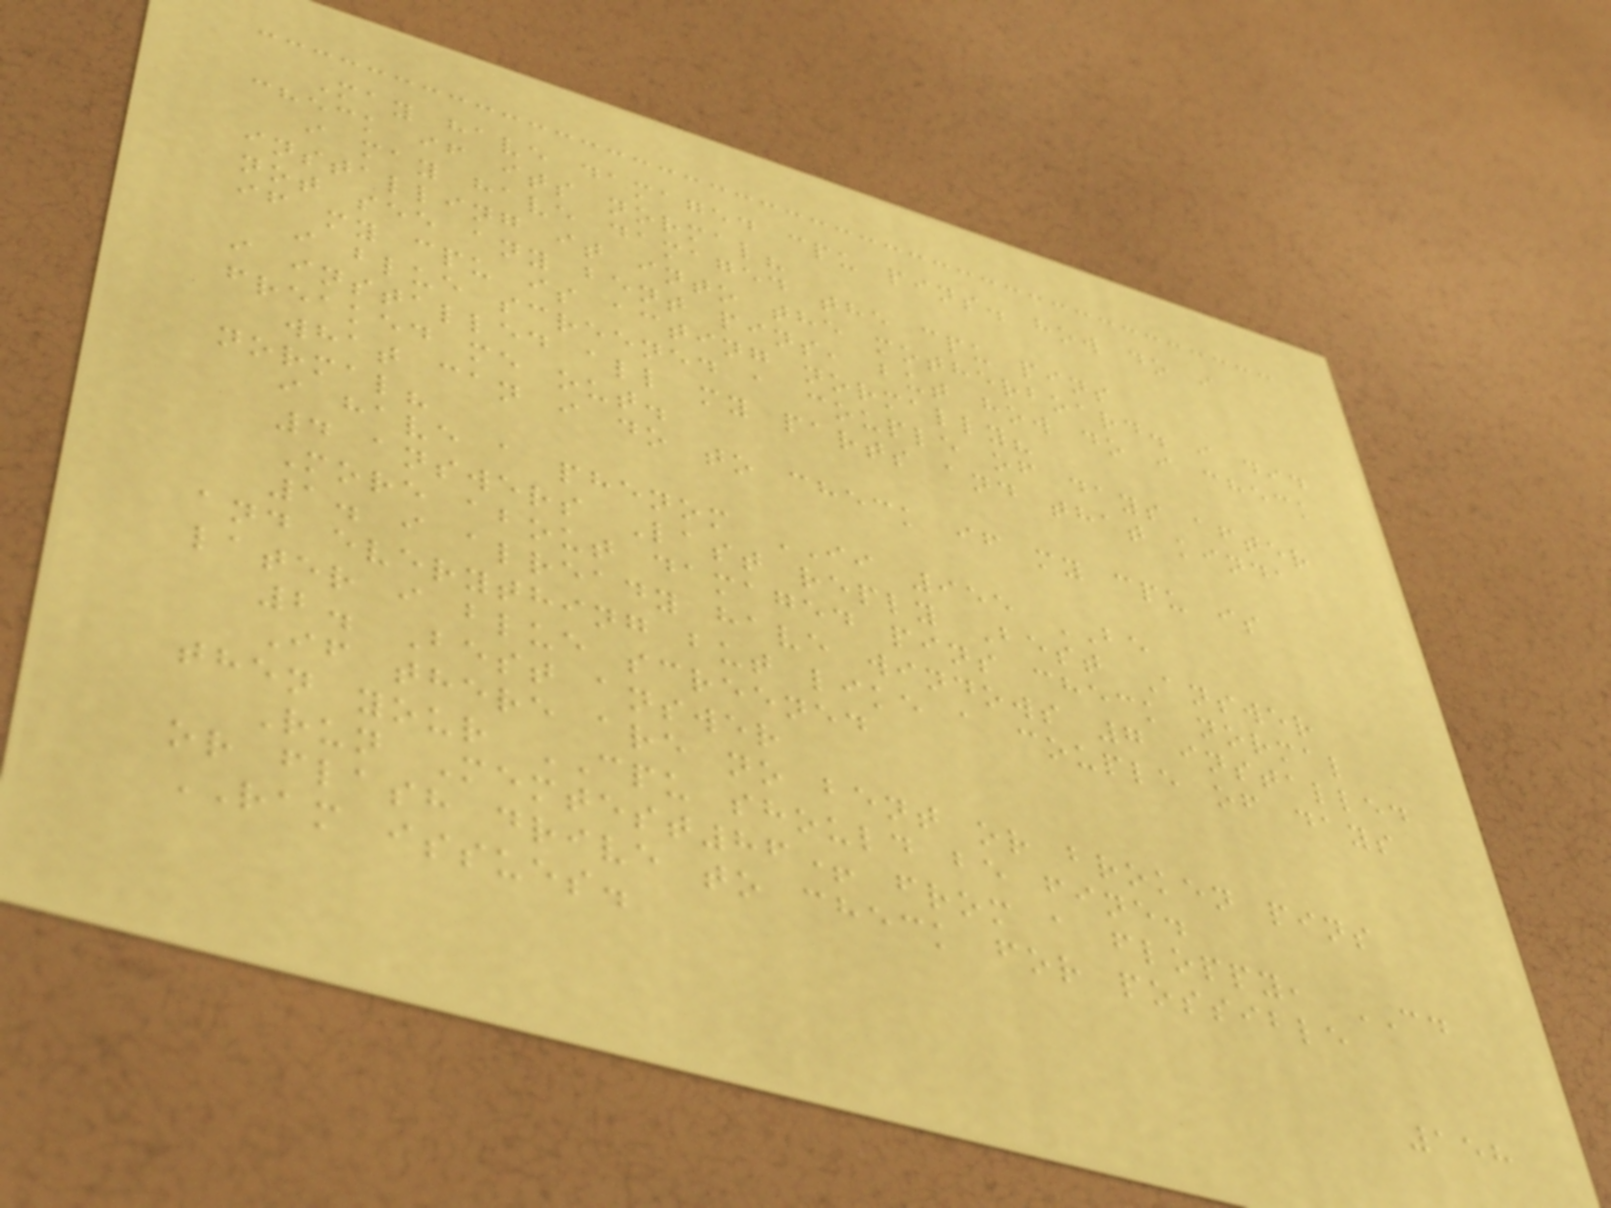May have damaged cpu pins. how do i
check if its normal?
i may have damaged the cpu pins
installing it into the motherboard. i did
not see any bent pins, but how do i check
if my cpu is acting normally?
i blue screened a couple of days after
i installed all my parts and that kinda
freaked me out.
what can i do to check if my cpu is
normal?
i have a phenom II 955 BE
4 answers Last reply Best Answer
More about damaged pins check normal
1. i already have windows 7 installed
and everything but like a couple of days
later i blue screened
2. Best answer
If there are no bent or broken pins
then your CPU should be fine.
Run Memtest86+ from a floppy, CD
or flash drive to check for possible
RAM issues.
158
